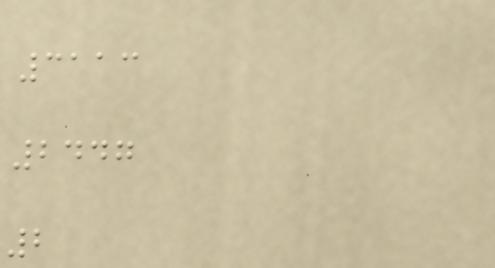3113
2447
2
